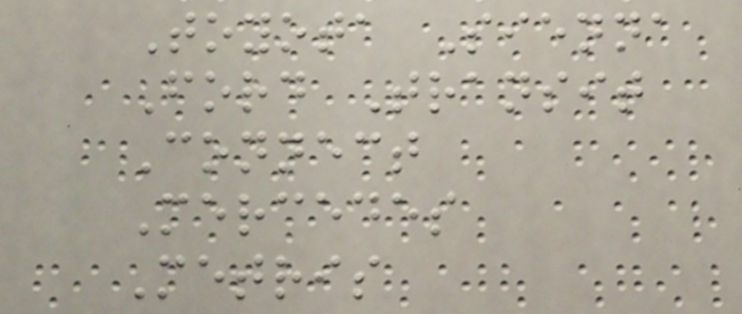Toyota Sienna
Ford Transit
Connect
Mercedes
Metris
